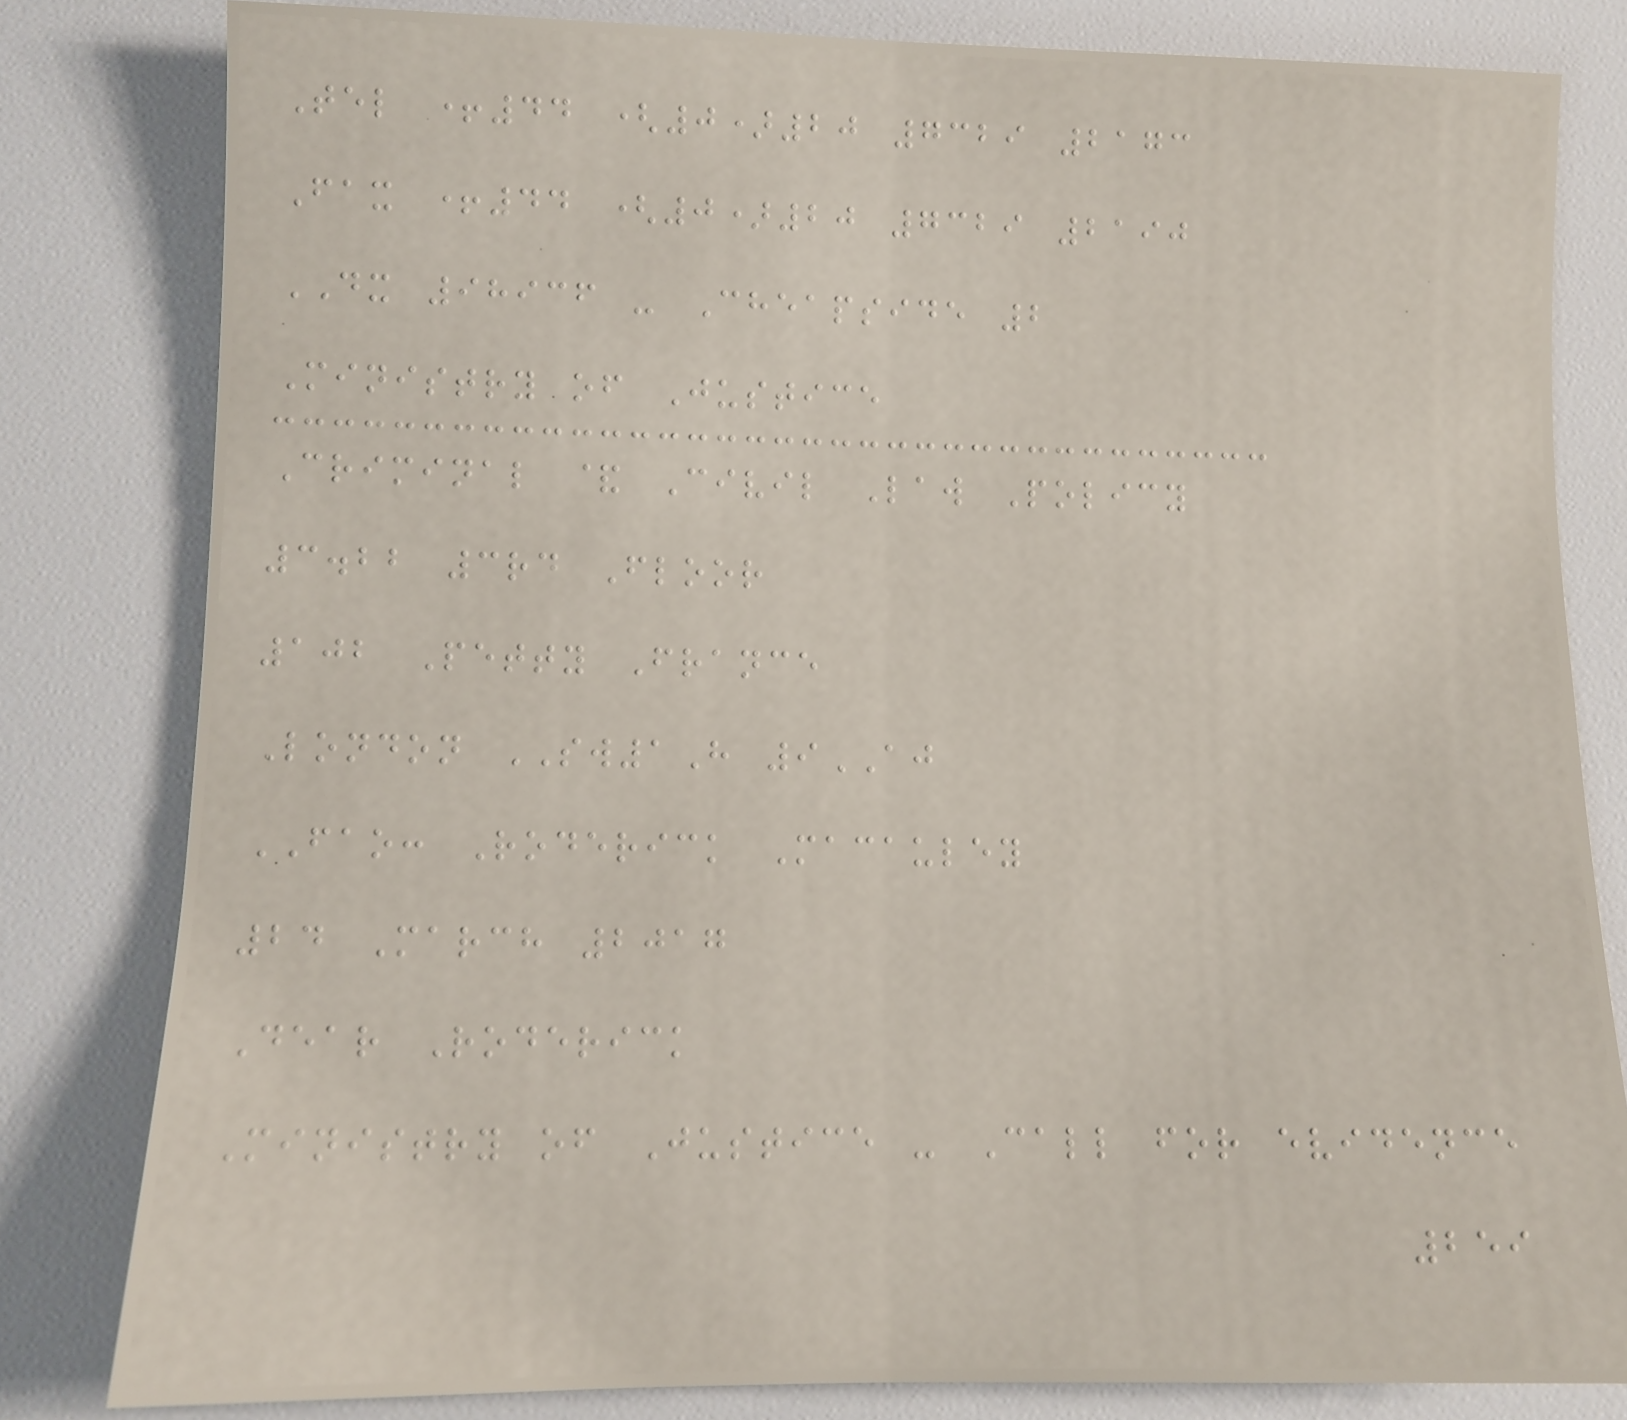Tel +44 (0)20 7329 2173
Fax +44 (0)20 7329 2190
DX 98936 - Cheapside 2
Ministry of Justice
Criminal & Civil Law Policy
3.22 3rd Floor
102 Petty France
London SW1H 9AJ
FAO: Roderick Macauley
24 March 2017
Dear Roderick
Ministry of Justice - Call for evidence
259
